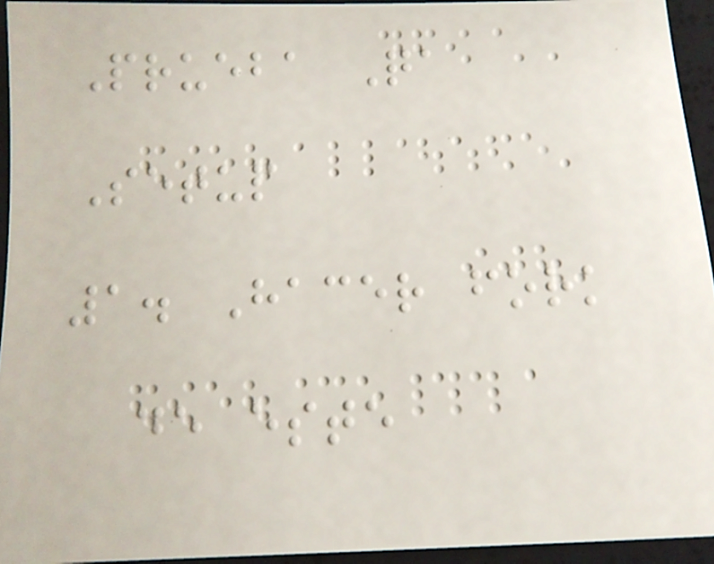Prueba Qa
Setup
1. Hacer fork
de este
